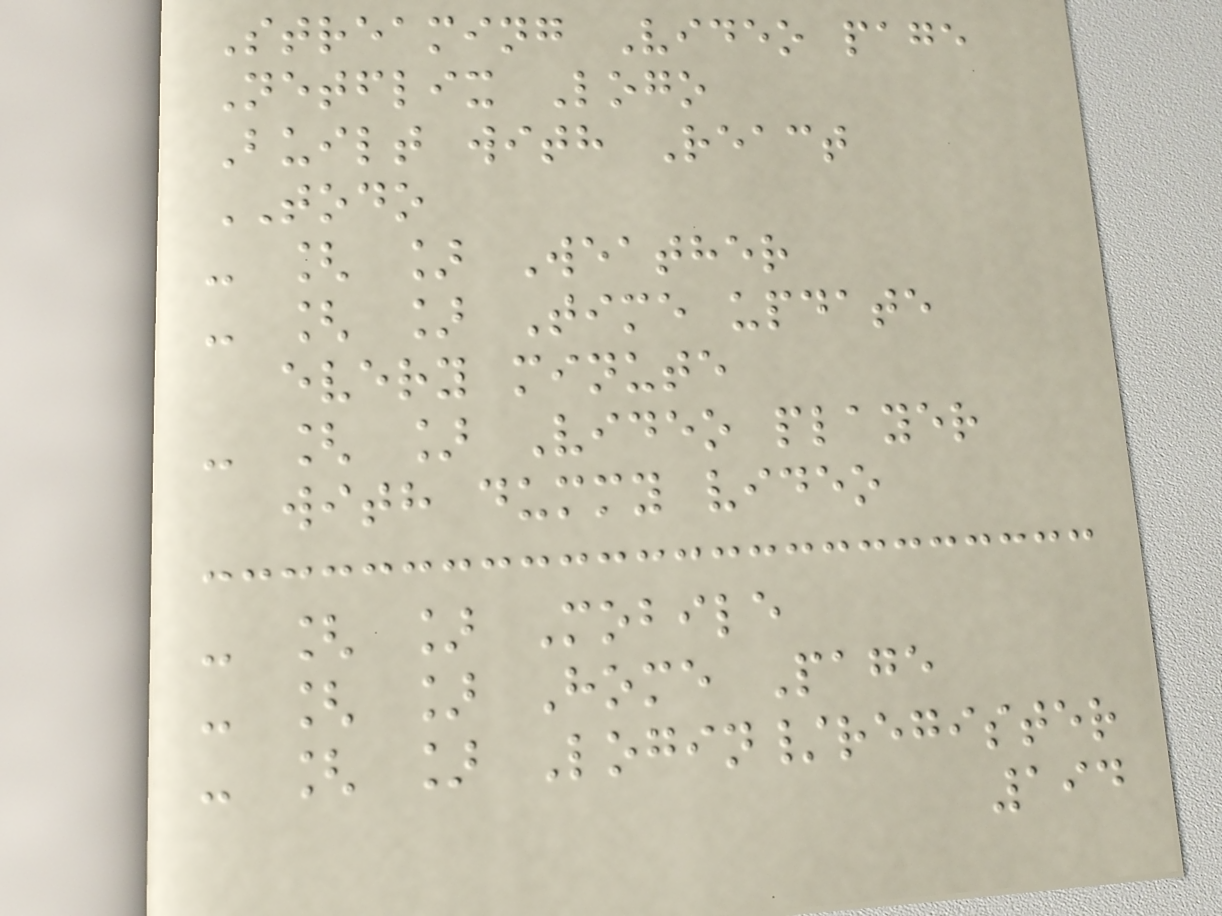Streaming Video page
Netflix Logo
Built with React
TODO
- [ ] Weather
- [ ] Time update
every minute
- [ ] Video player
with dummy video
- [ ] Mobile
- [ ] Home Page
- [ ] Login/register
194
